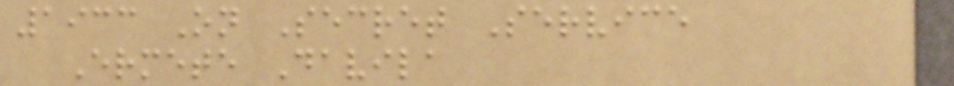1933 On Secret Service
Ermete Davila
